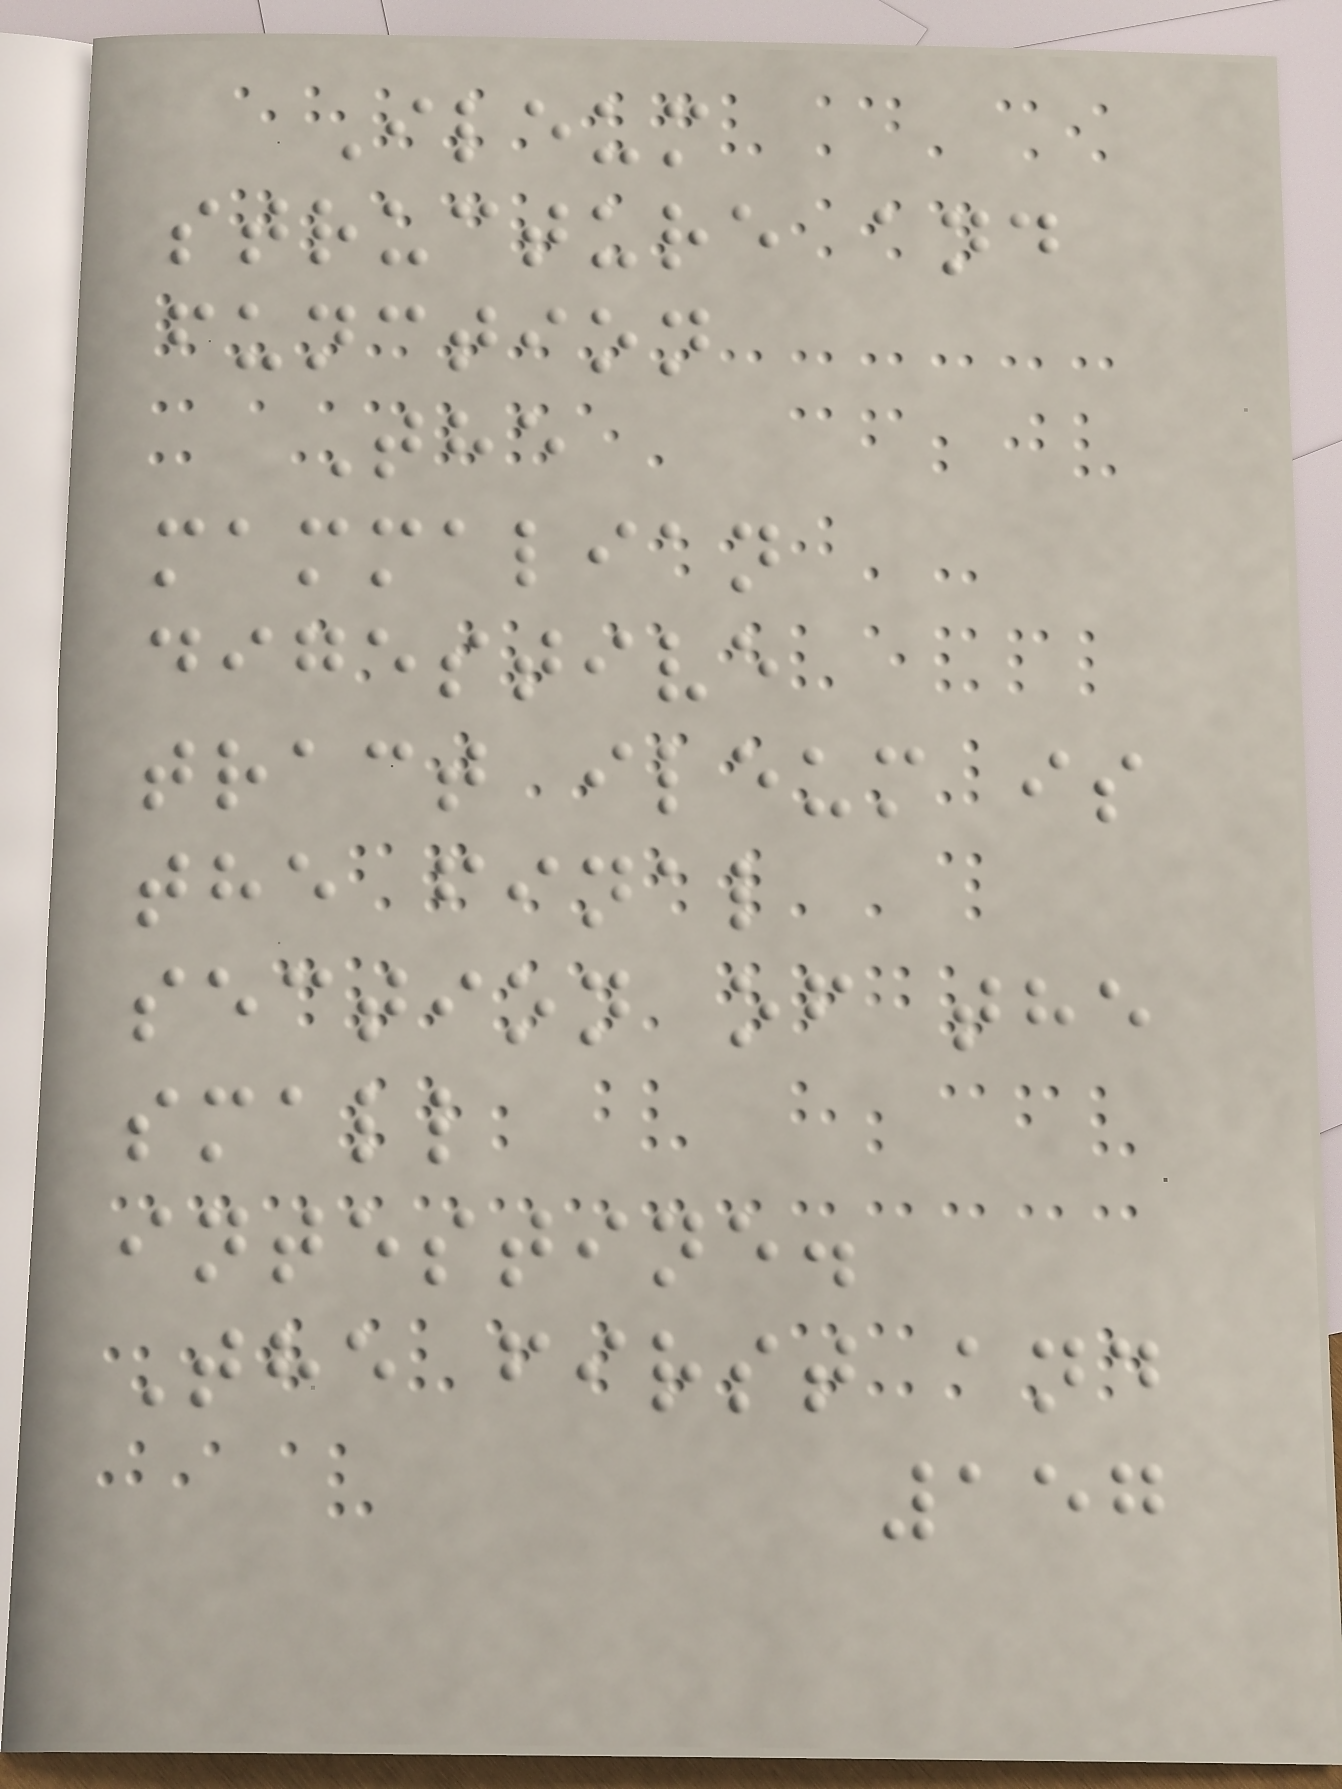Ileum
structure and
function
The
mammalian
digestive
tract ileum is
the final
section of the
small
intestine.
The first and
157
